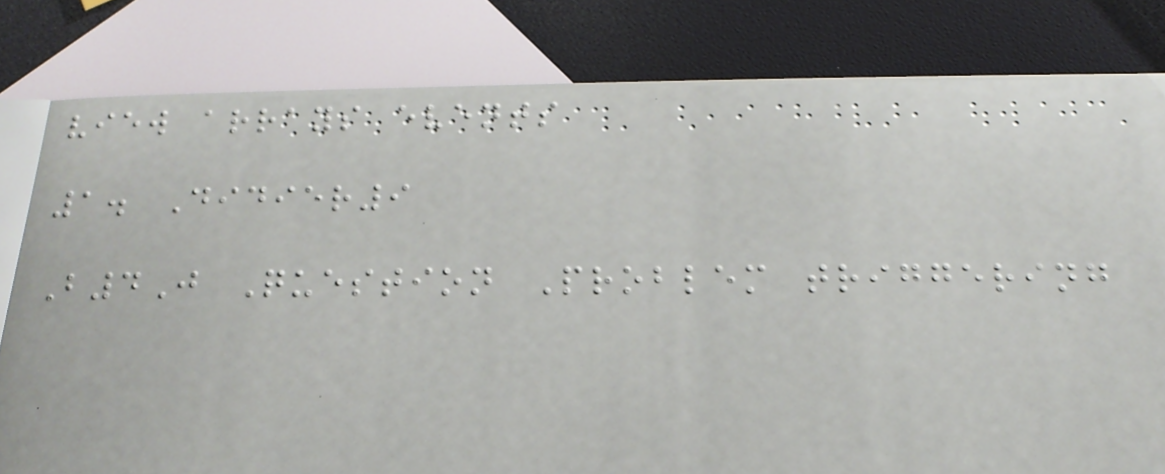view arrays events
1. Didier9
B4J Question Problem triggering
